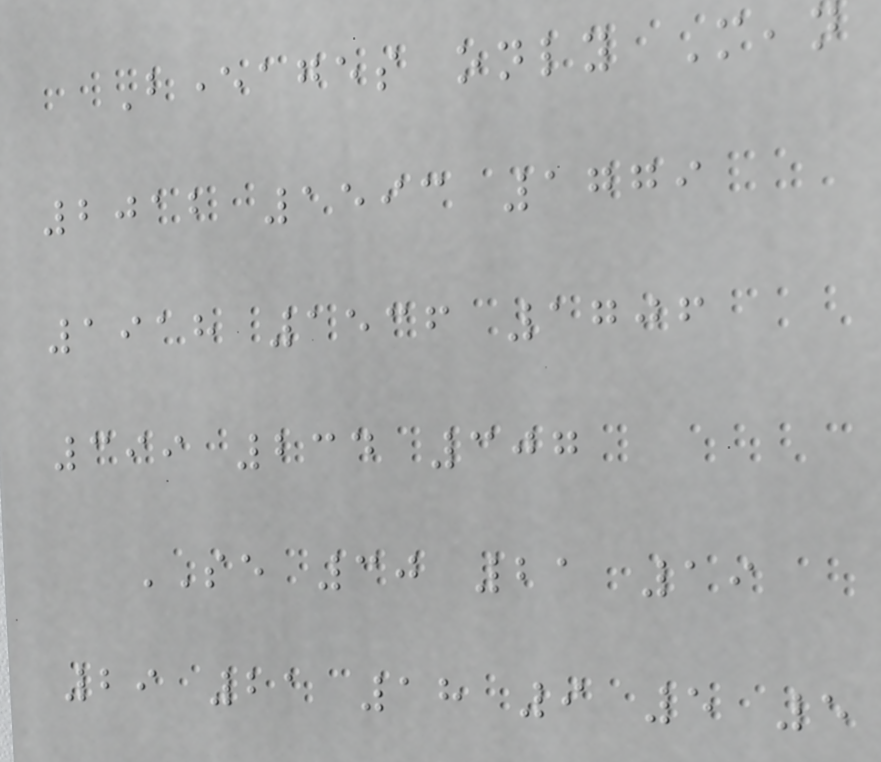Beverages only Mean
2012 1593 1779
1918 1536 1706
399 234 307
SE 30 21 19
29 21 18 9 5 5
